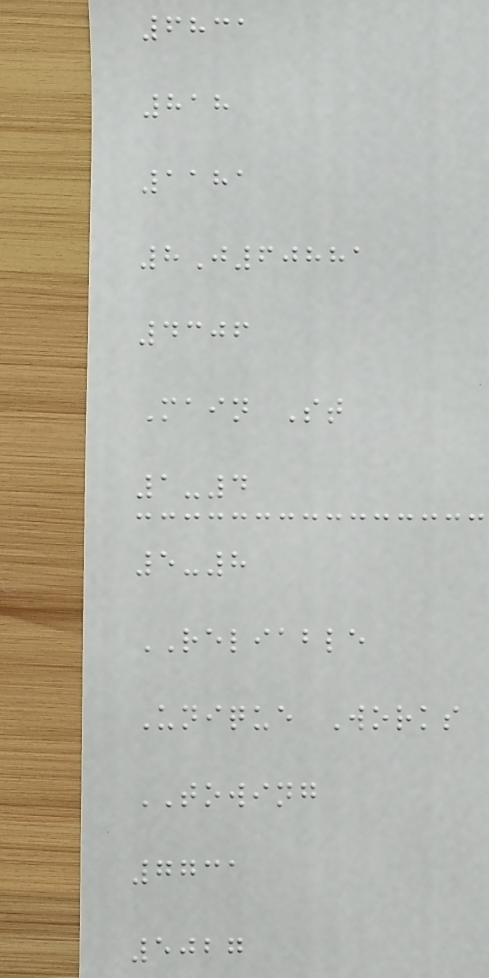6831
818
1181
8J60881
4306
Main St
1-4
5-8
RELIABLE
Unique Works
TOWING
7731
5027
